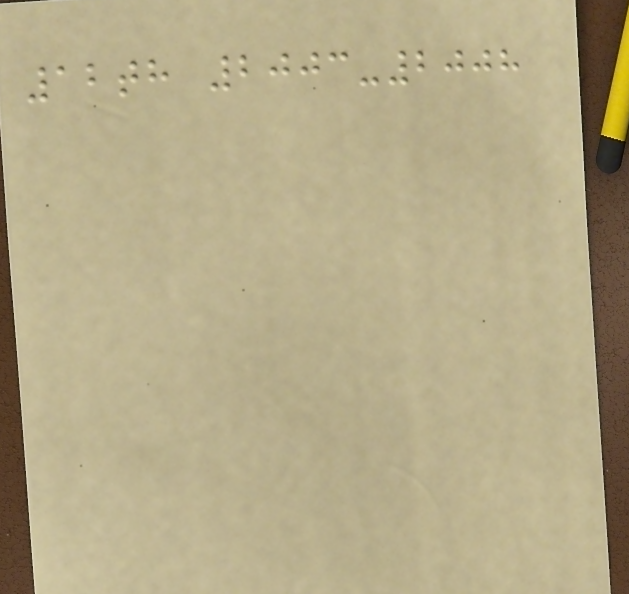12th 2003-2008
